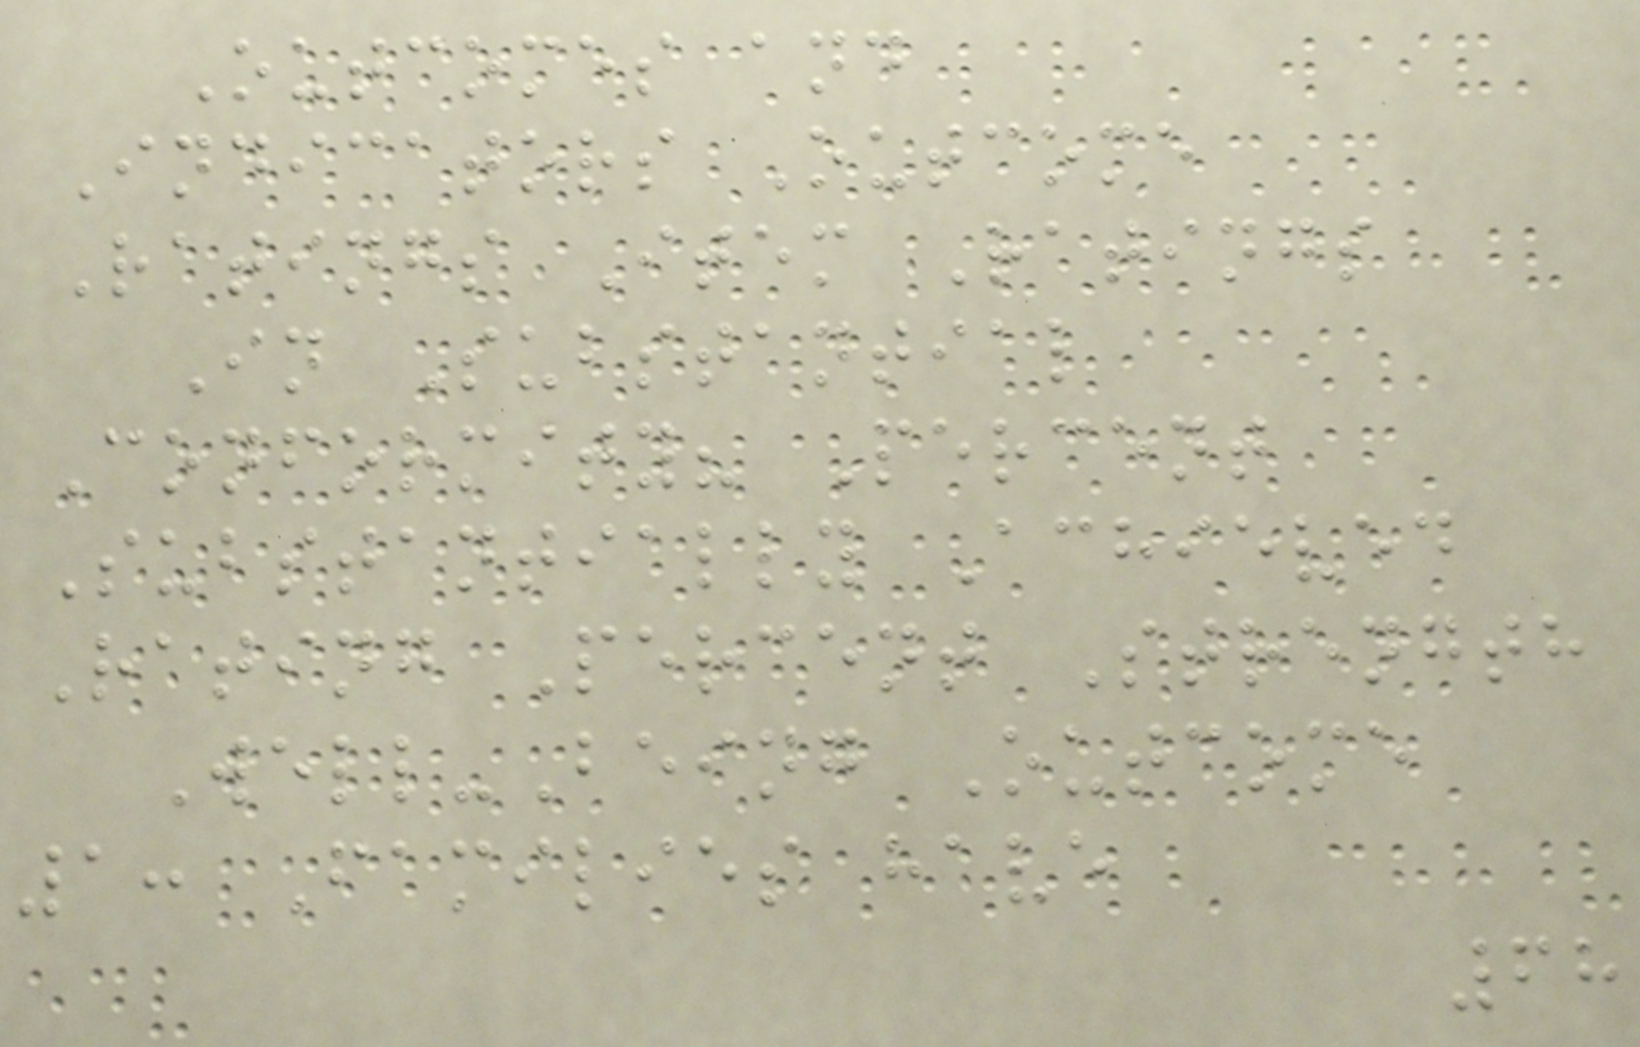Outcomes and
Indicators Outcome
Ratings Item Ratings
In Substantial
Conformity? Percent
Substantially Achieved
Rating Percent Strength
Well-Being Outcome
1: Families have
68
